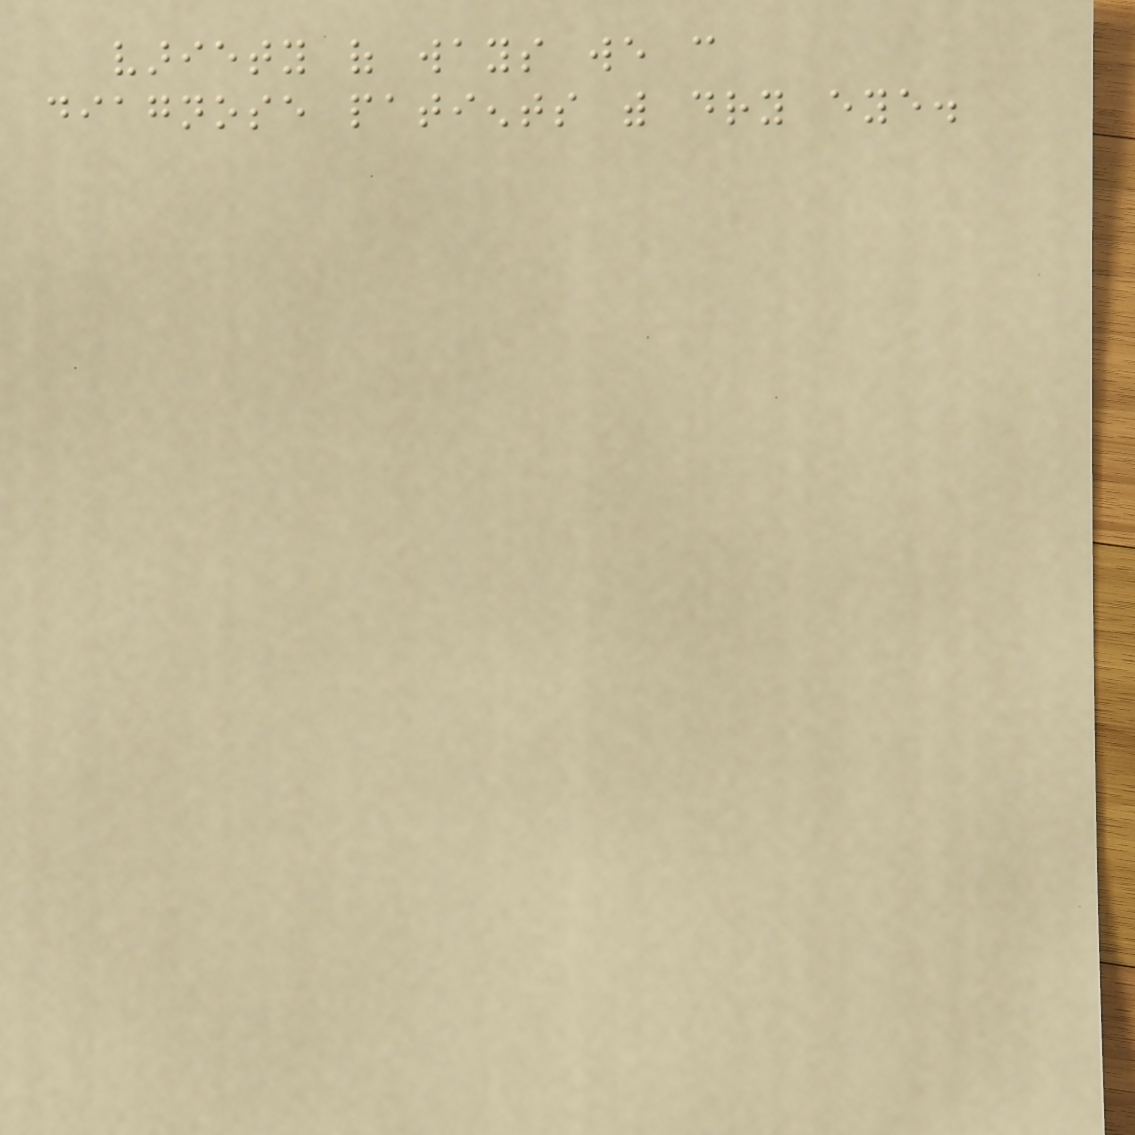variety of ways we can
diagnose patients with dry eye.
